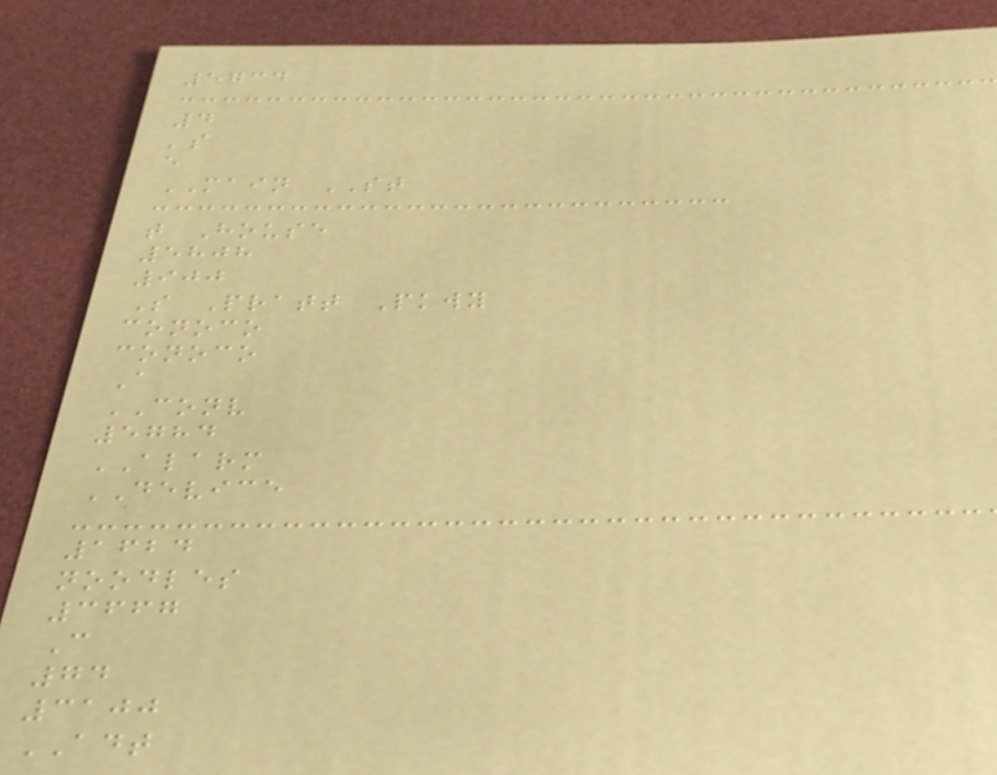5734
4
's
e
MAIN ST
t House
5808
900
S Pratt Pkwy
conoco
conoco
A
CONV
5784
ALARM
DEVICE
1624
noodles
3667
C
74
3100
ADT
